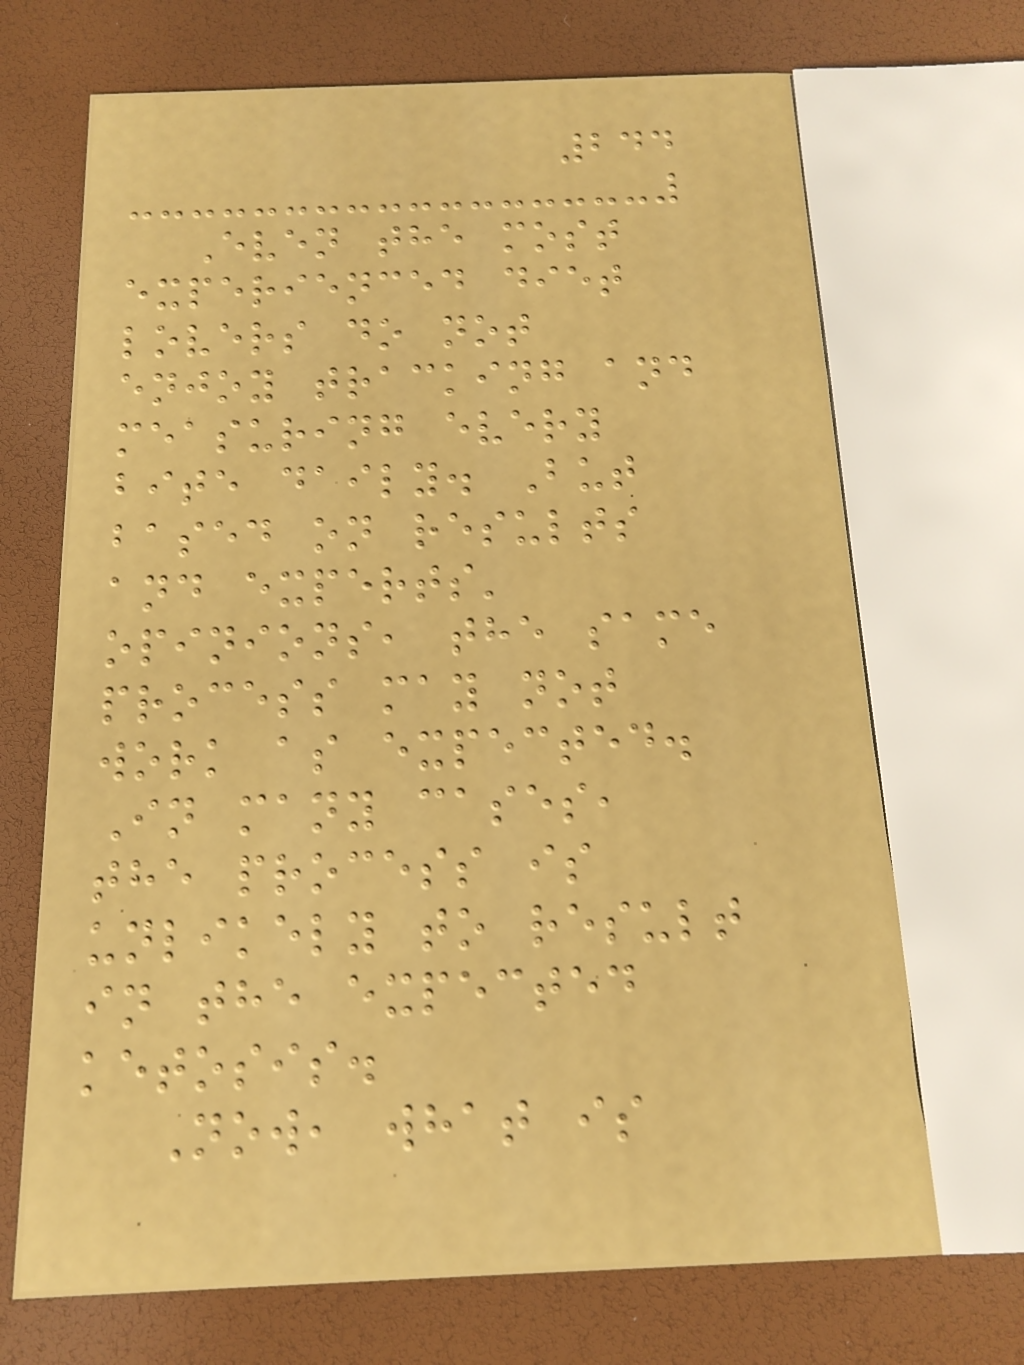244
Even the most
experienced diet
lovers do not
enjoy tracking and
measuring every
bite daily. But
based on results
and experts'
opinions, the same
process may not
work as expected.
In many cases,
the process is
unlikely to result
in the expected
ketosis.
Now, what is
